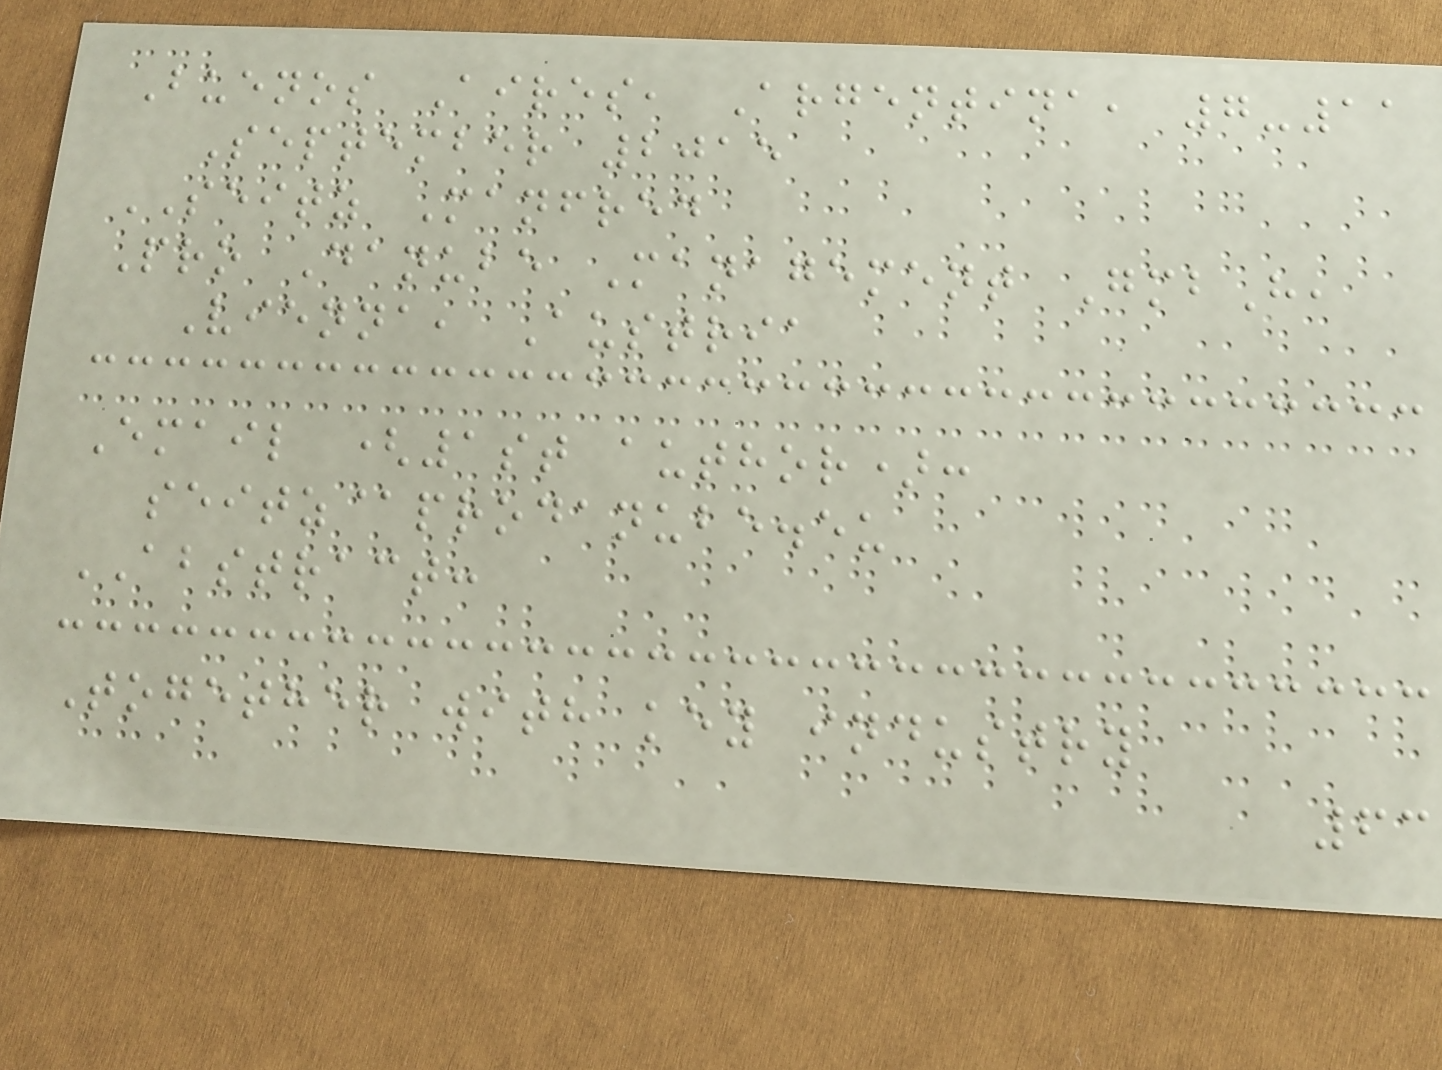Buenos Aires, Argentina, 7-11
September 2015
SEITZ Manfred
Pro Danube Management GmbH,
Vienna, Austria
Email (1st author):
seitz@prodanube.eu
ABSTRACT:
Together with key industry
63
